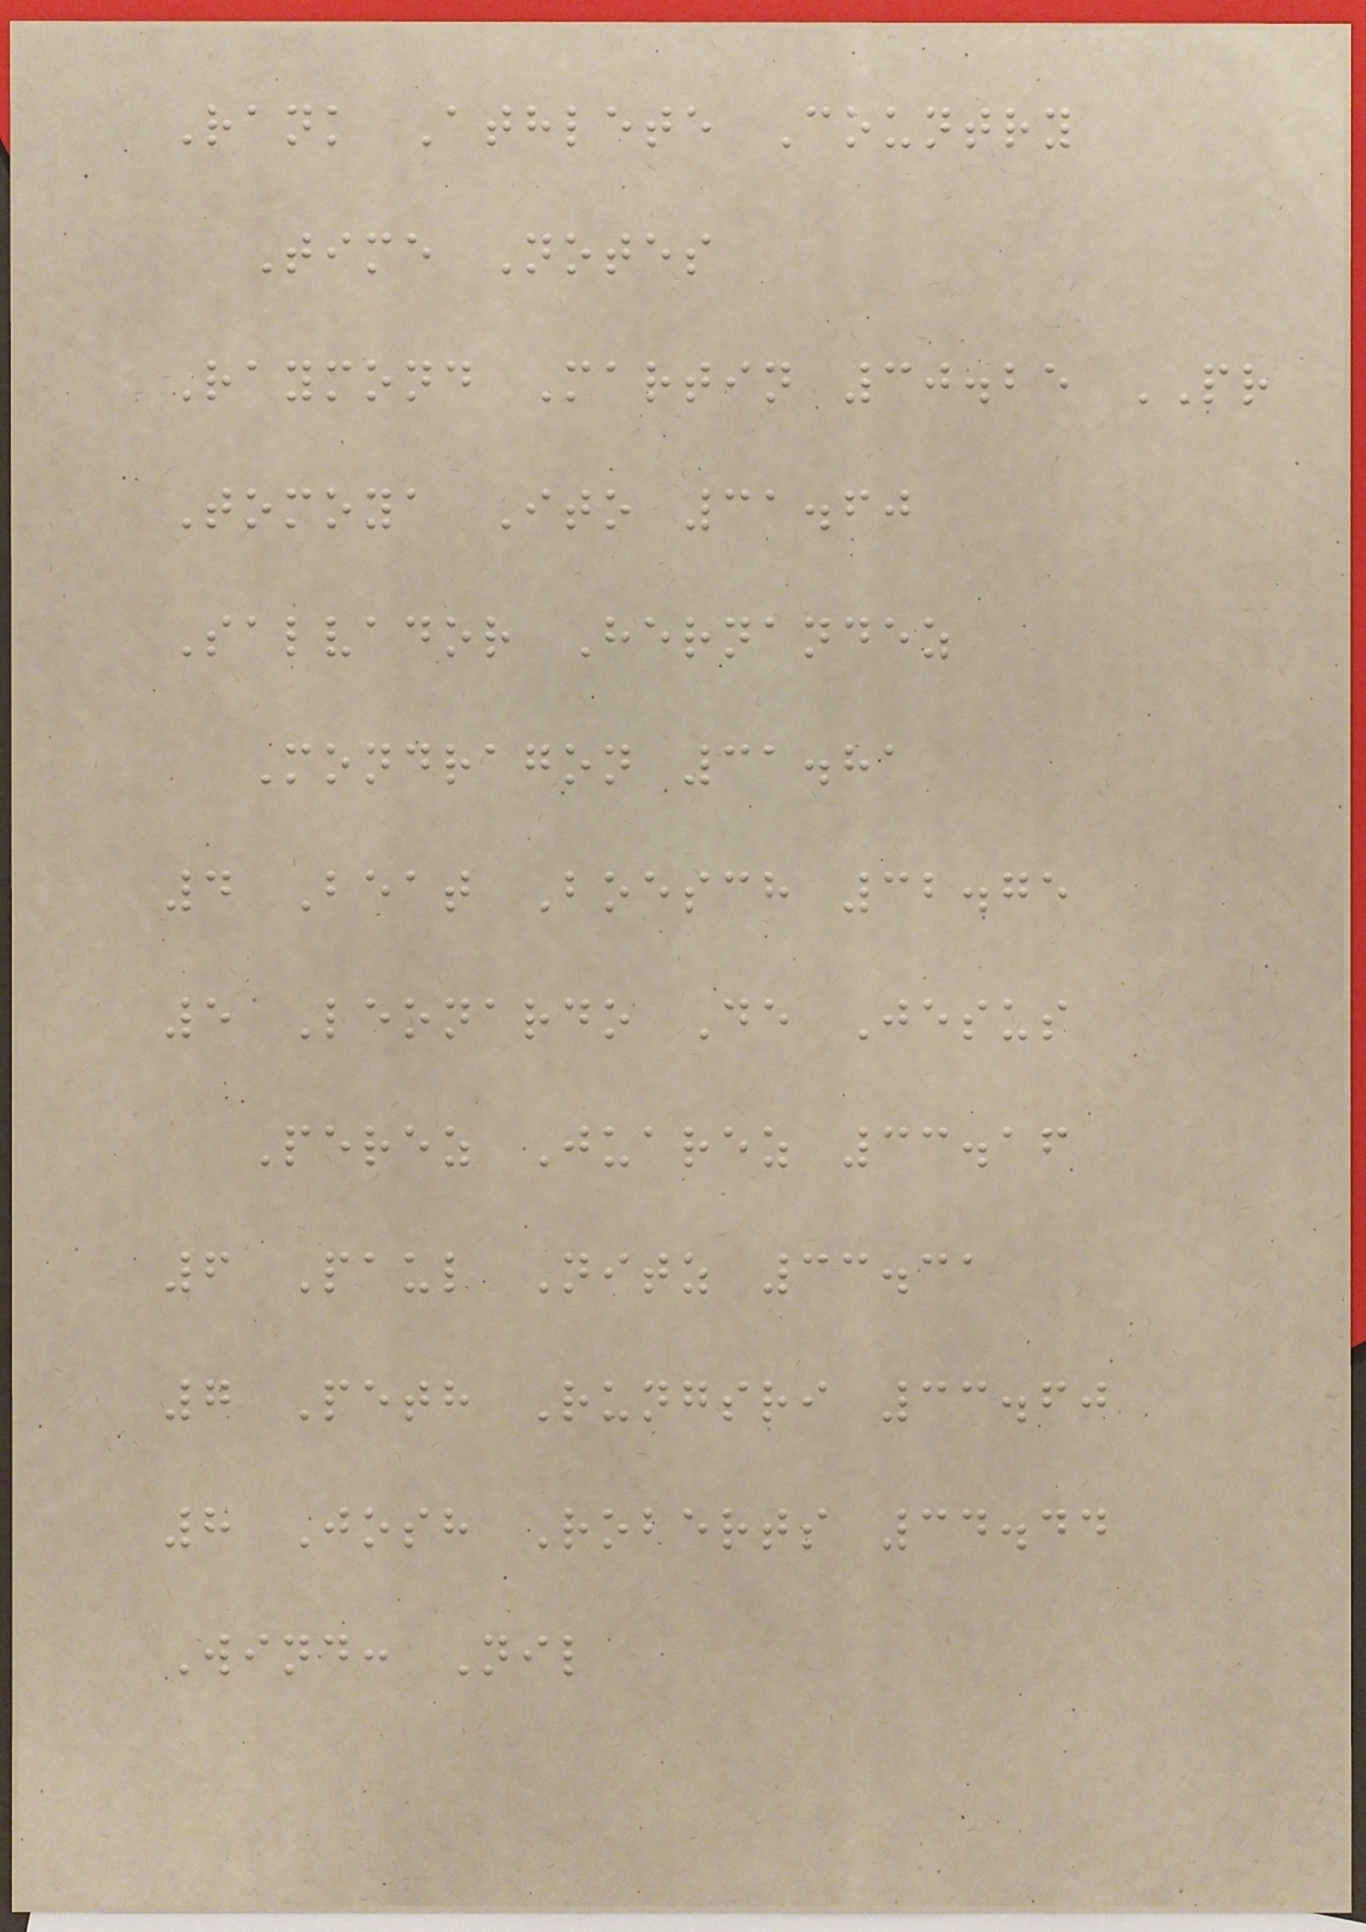Rank Athlete Country
Time Notes
Raymond Martin 30.25 PR
Tomoya Ito 31.60
Salvador Hernandez
Mondragon 31.81
4 Beat Boesch 32.75
5 Leonardo De Jesus
Perez Juarez 33.16
6 Paul Nitz 33.31
7 Peth Rungsri 33.60
8 Josh Roberts 34.44
Wind: Nil
